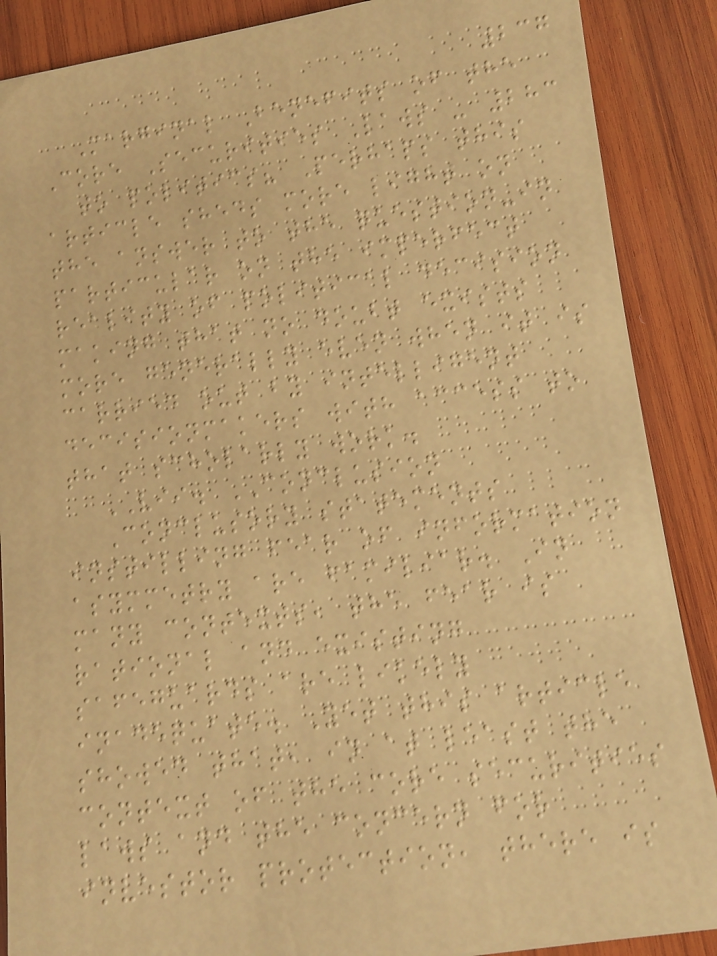237
Marginal Benefits of the
Core Securities Laws - 283
to politics? Perhaps this
article sheds more light on
the answer to the question-in
particular on the imperfect
reality of political decision
making that no doubt exists
more generally even when it is
carried out by intelligent
decisionmakers with access to
that scholarly work.
VII. CONCLUSION
Conclusory statements
instilling fear of information
asymmetry are familiar. In
many contexts, the fear is
rational and existing
safeguards are likely
inadequate. Yet this article
showed that, in at least the
context of the core securities
laws and the concern for
investor protection, there is
